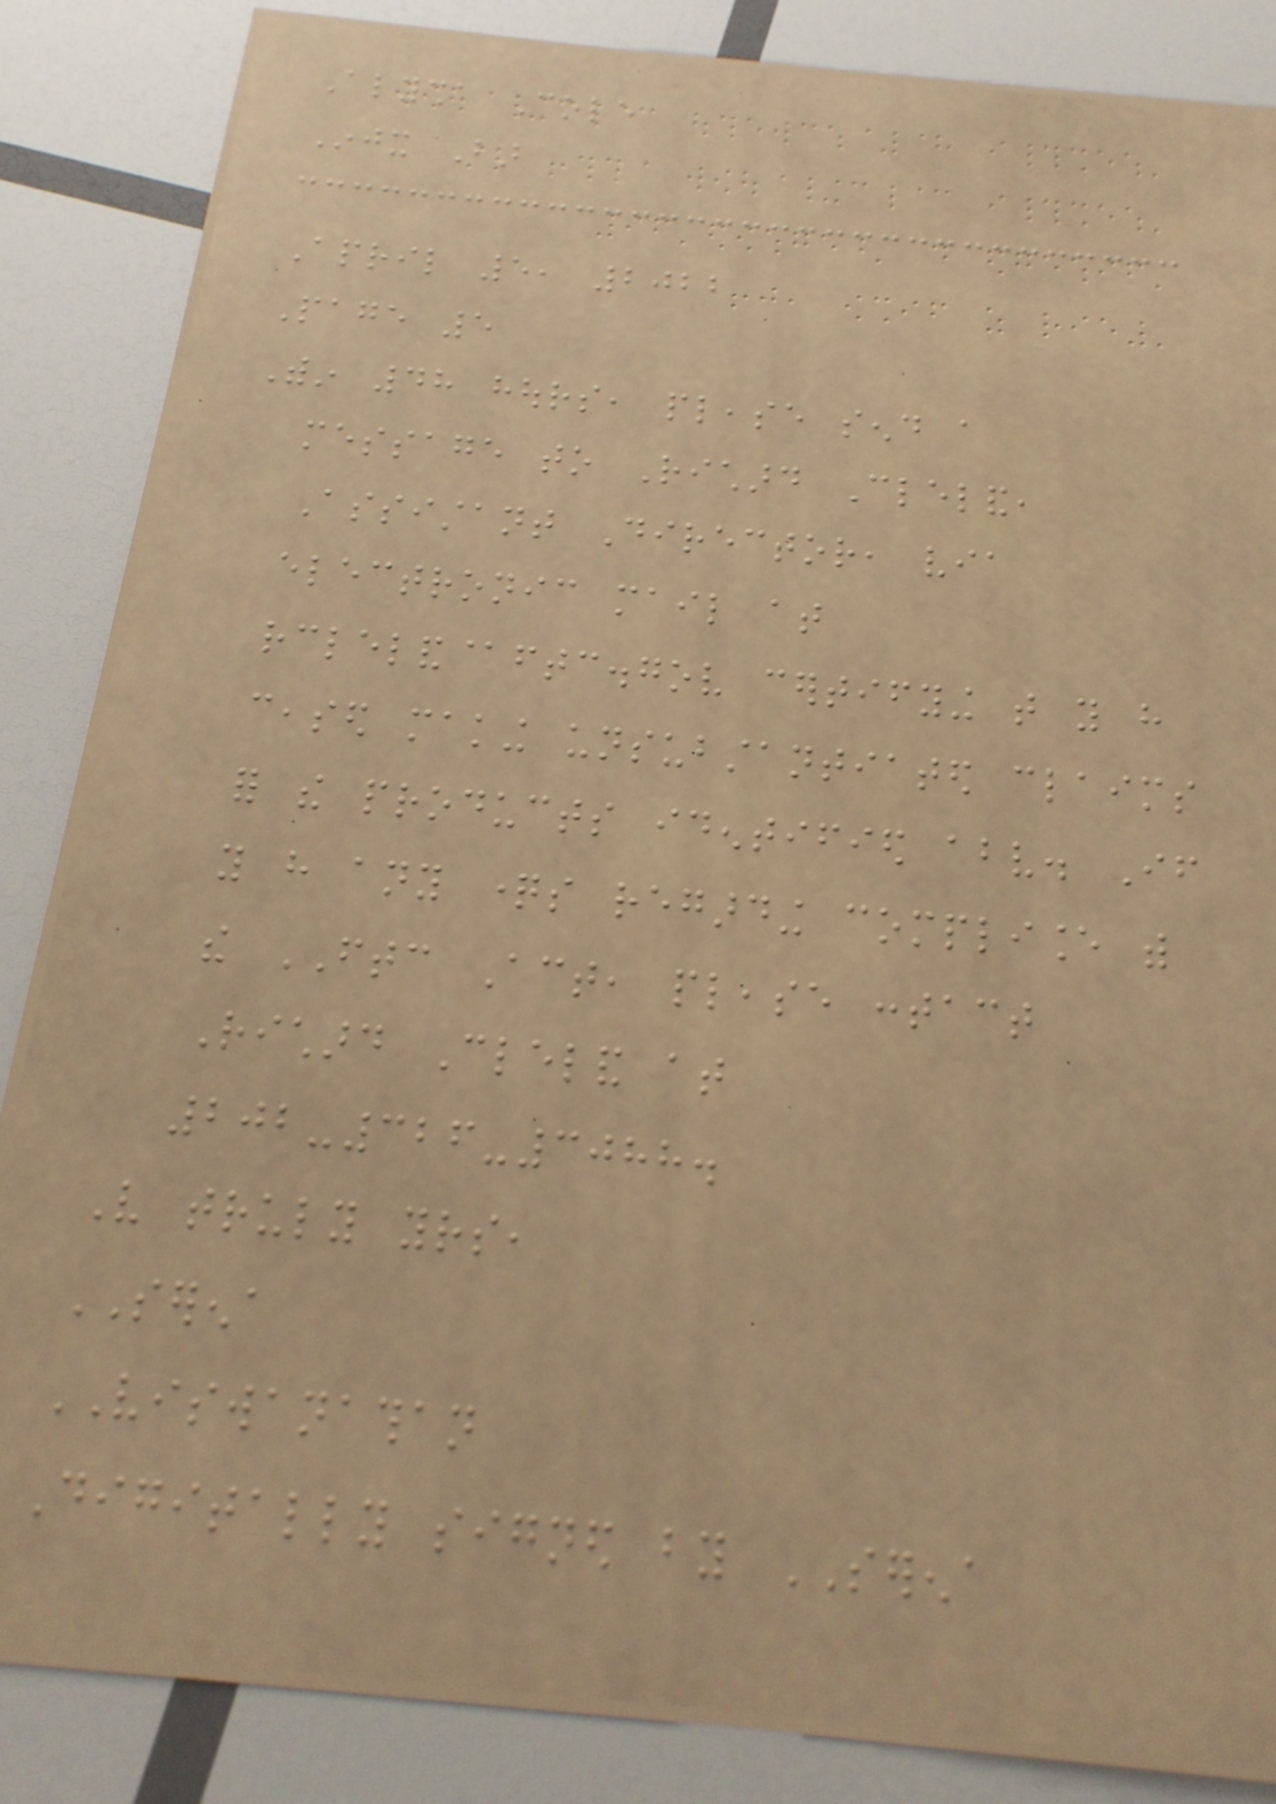Alysha Cole
Injx Bar
April 5, 2022
Page 5
Within 48 hours, please send a
message to Richard Cleland,
Assistant Director, via
electronic mail at
rcleland@ftc.gov certifying that you have
ceased making unsubstantiated claims
for the products identified above. If
you have any questions regarding compliance with
the FTC Act, please contact
Richard Cleland at
202-326-3088.
Very truly yours,
SERENA
VISWANATHAN
Digitally signed by SERENA
